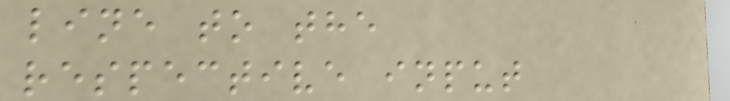line to the
respective input
